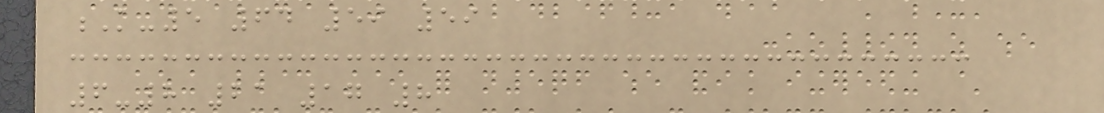K-5 64 59 59
6-8 21 17 8
